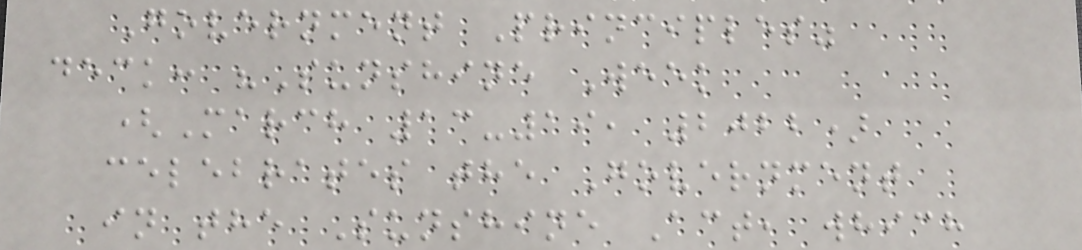Government Principles"
deck: "Sunshine Week
(March 13-19, 2022)
celebrates the Government
in the Sunshine Act, which
